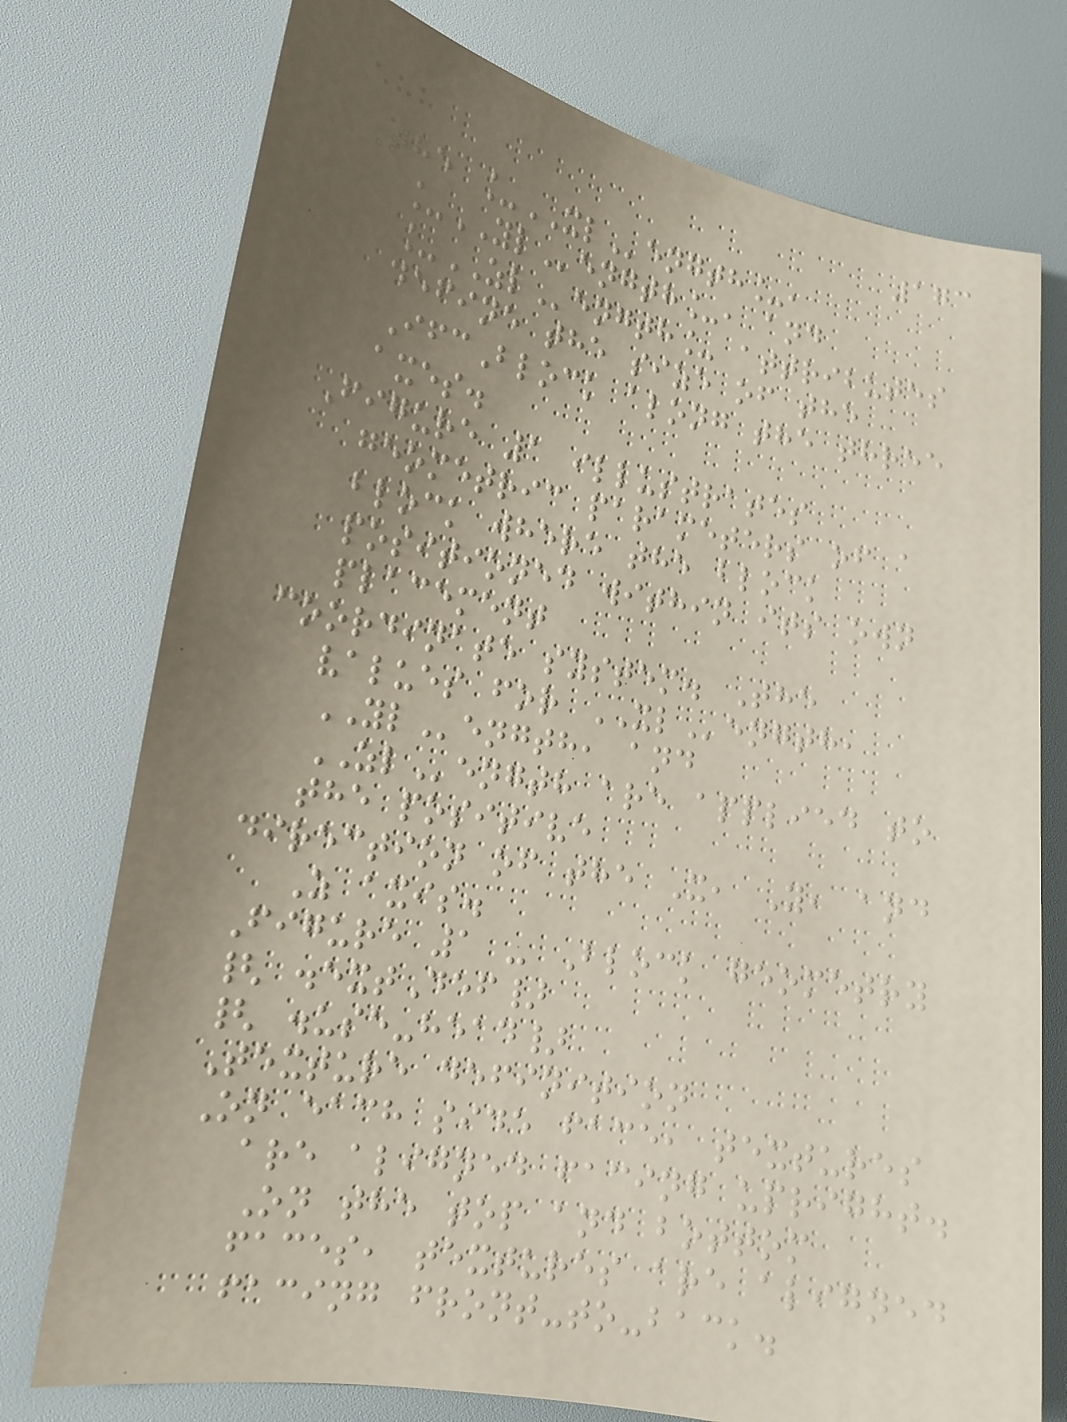173
The _XLength_,
_YLength_, and
_ZLength_ attributes
define the size of the
IfcBlock along the three
axes.
Figure 1 illustrates
geometric parameters of a
block where the block
positioned within its own
placement
coordinate system. The
values for XLength,
YLength, and
ZLength are applied to
the positive
direction of the X, Y, and
Z axis.
Figure 1 - Block geometry
{ .extDef}
{ .use-head}
Texture definition
On each side face, textures
are aligned facing upright.
On the top and bottom
faces, textures are aligned
facing front-to-back.
